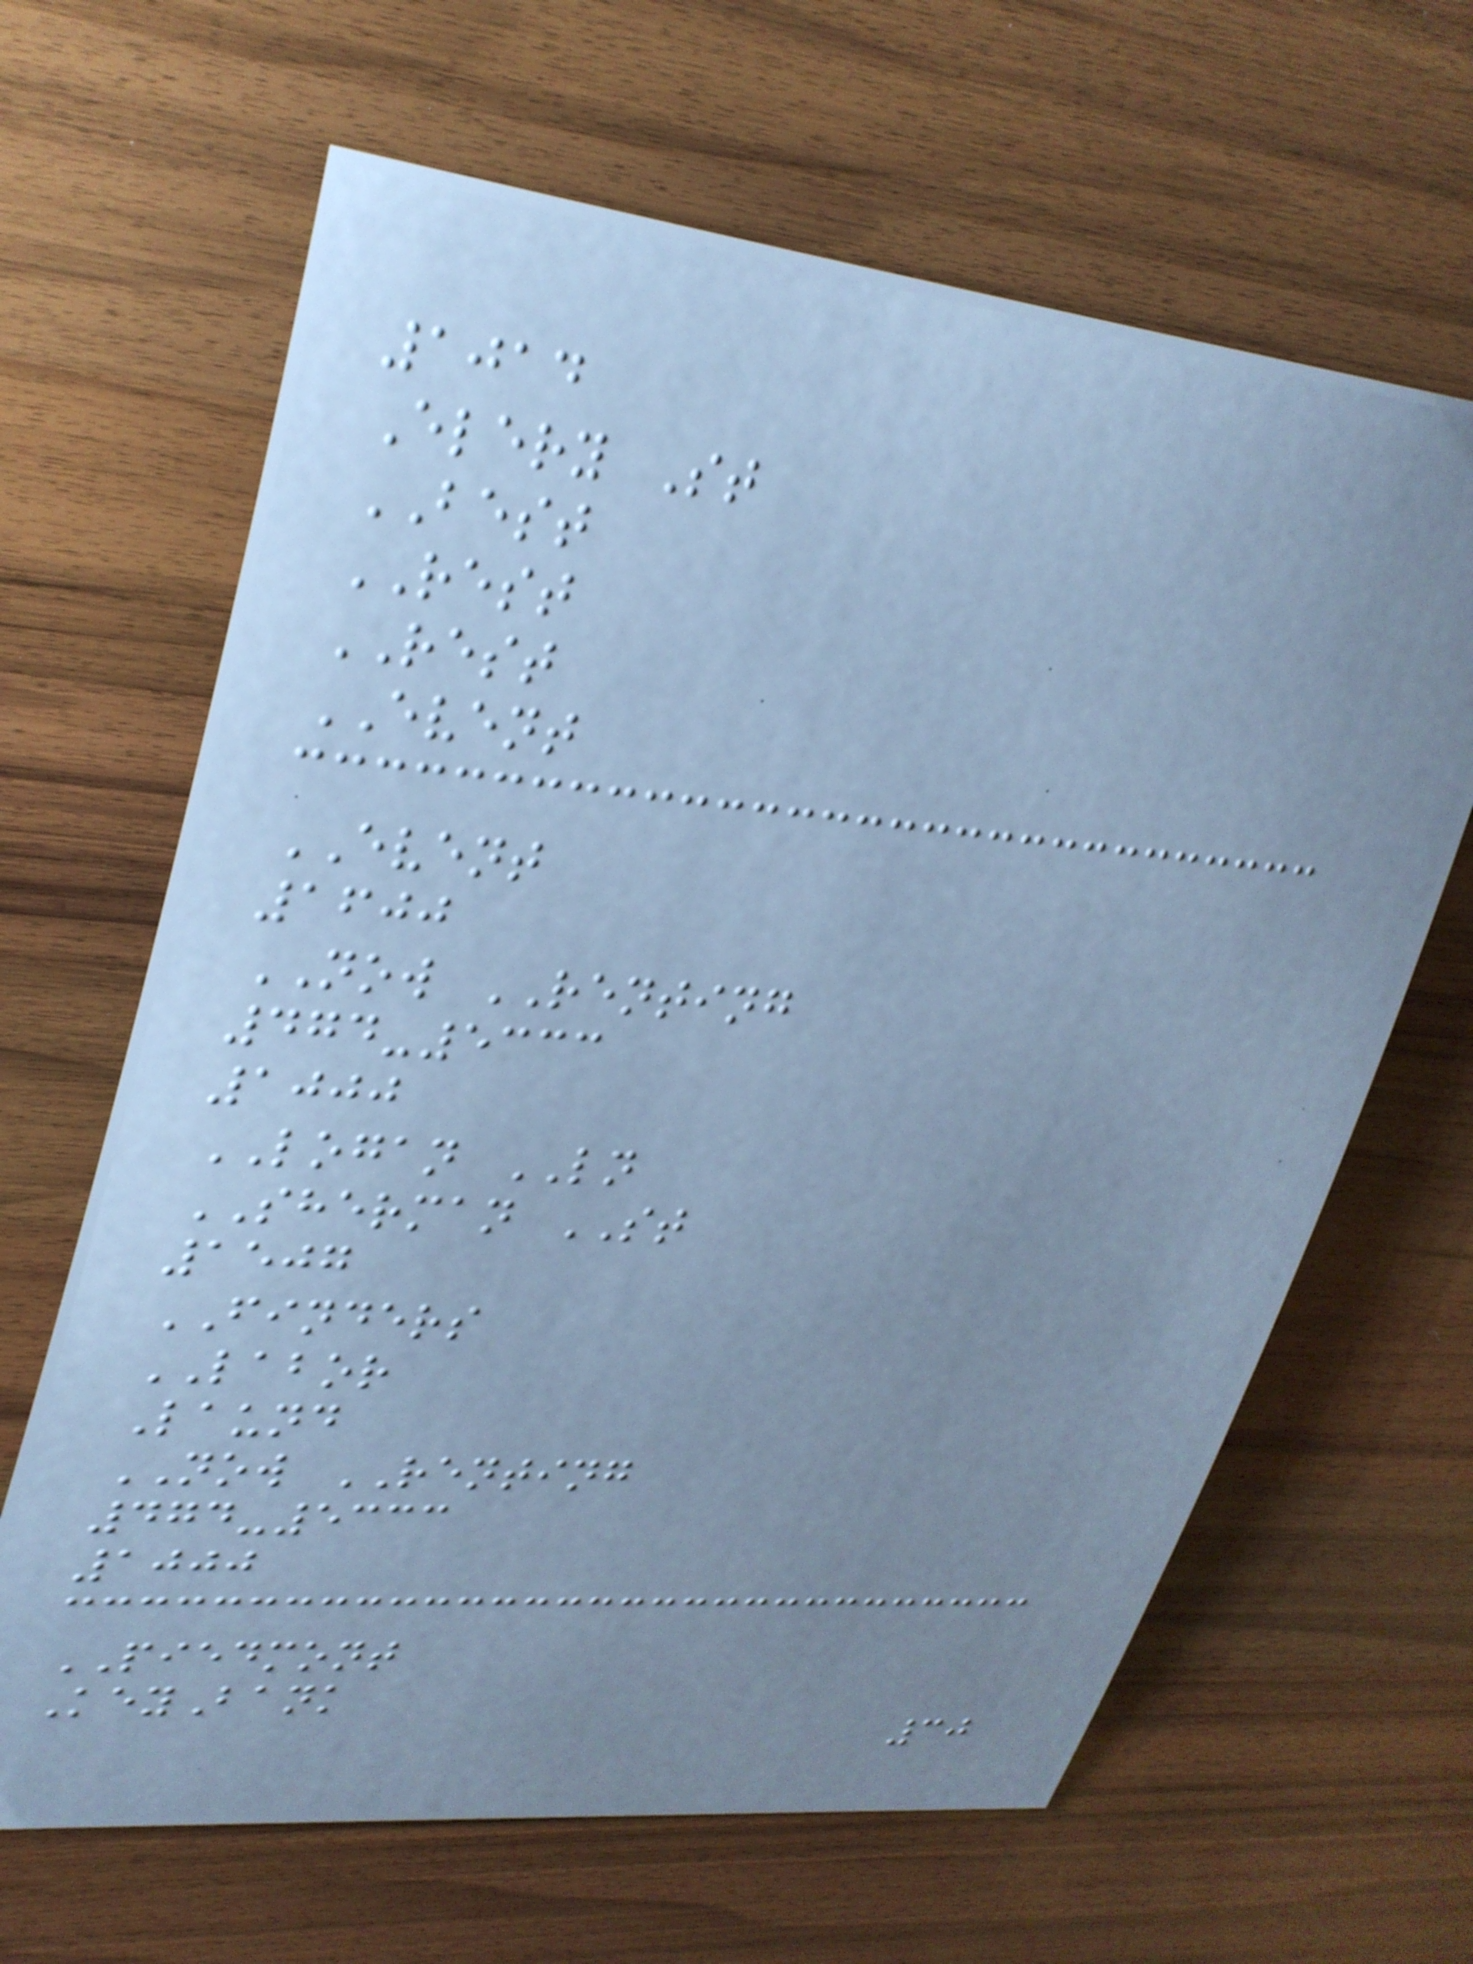1014
Elery St
BEST
REST
REST
EVENT
EVENT
1600
NOW RENTING
474-5333
1000
LOGAN LN
SHERMAN ST
1507
FINDERS
LABOR
Laund
NOW RENTING
474-5333
1000
PIEDMONT
KeyBank
30
